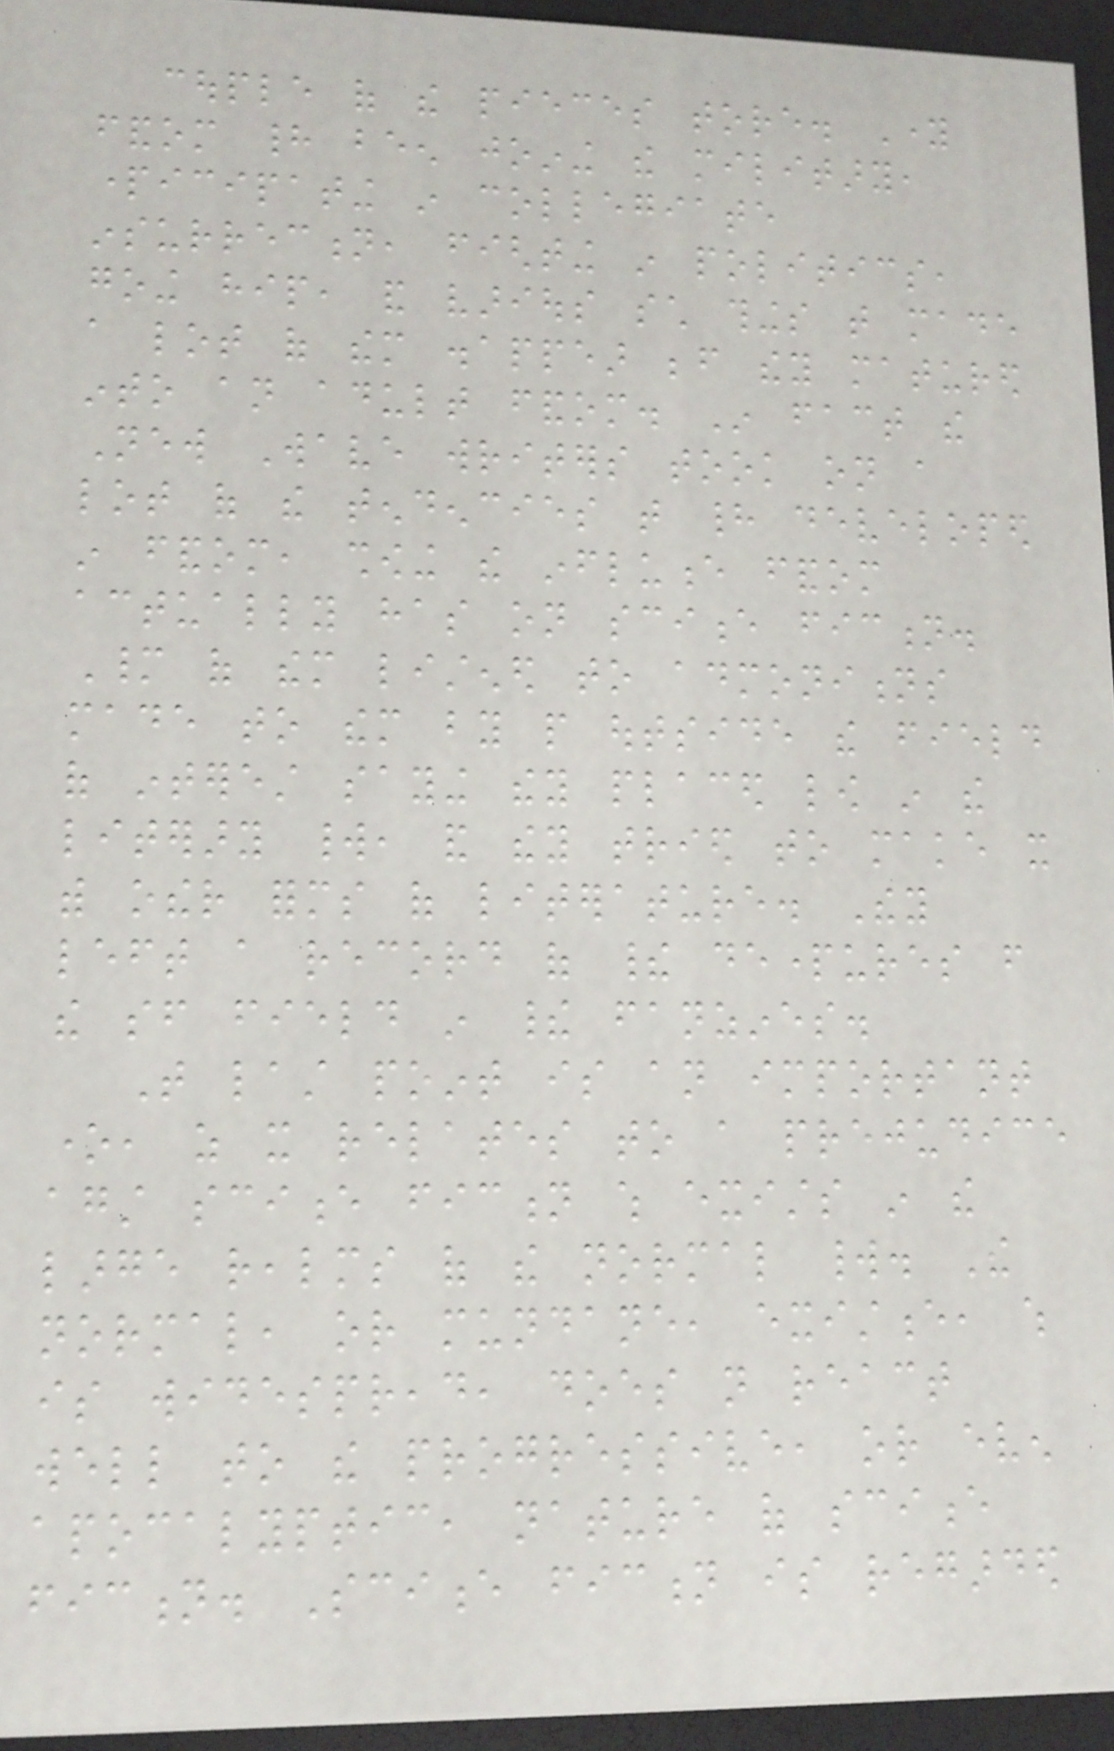couple of the pieces tore. Young
fandom had been joining the military,
participating in collegiate
insurrection, fighting in politics,
going hip, and various such things that made
a lot of them disappear before they matured
into an adult fandom. In fact the
New Wave writers took on a
lot of the tendencies that had developed
in fandom, showing the influence fandom
actually has on science fiction.
Many of them listened to admonitions
made to them by people outside the field
of interest saying they placed low in the
literary world, and they tried to make it
with other forms of literature. They
left a record of their departures from
the sf field in their fanzines.
That last point is an important
one, as it relates to a prejudice
against science fiction which exists in the
large realms of the normal world. The
normal, or mundane, existence, which
is widespread, does not react
well to the progressive, or even
apocalyptic, nature of science
fiction. Science fiction is regarded
